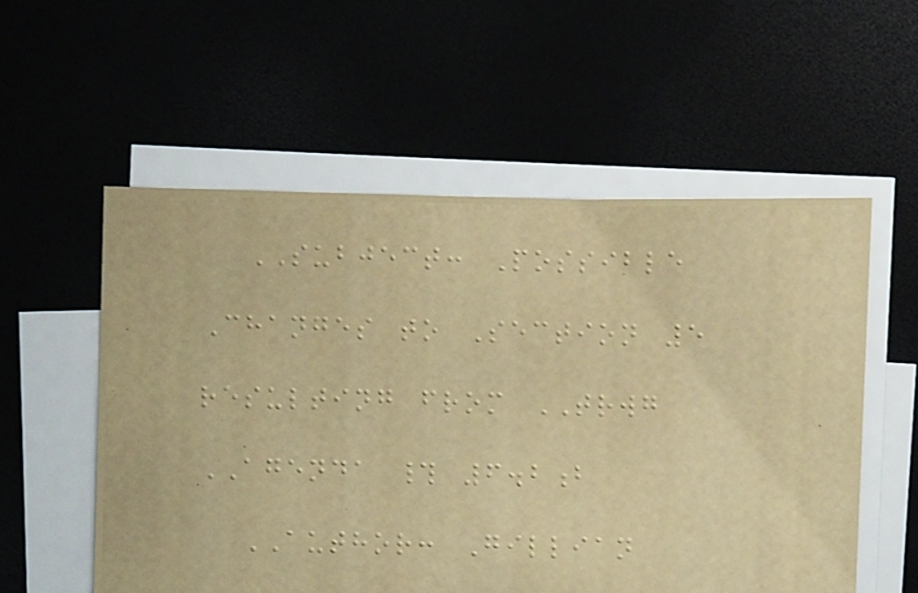SUBJECT: Possible
Changes to Section 5
resulting from TRWG
AGENDA # 6.2b
AUTHOR: Gillian
